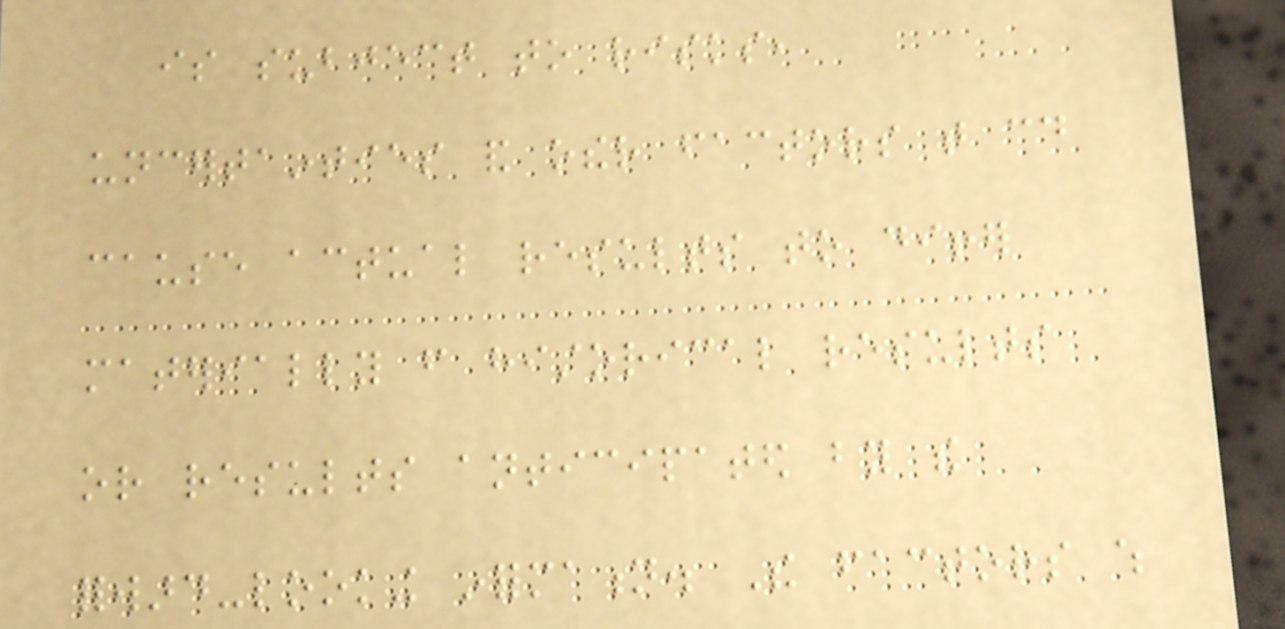is subject to risks,
uncertainties and other factors that could
cause actual results to differ
materially from historical results
or results anticipated by the
forward-looking information. The factors which
